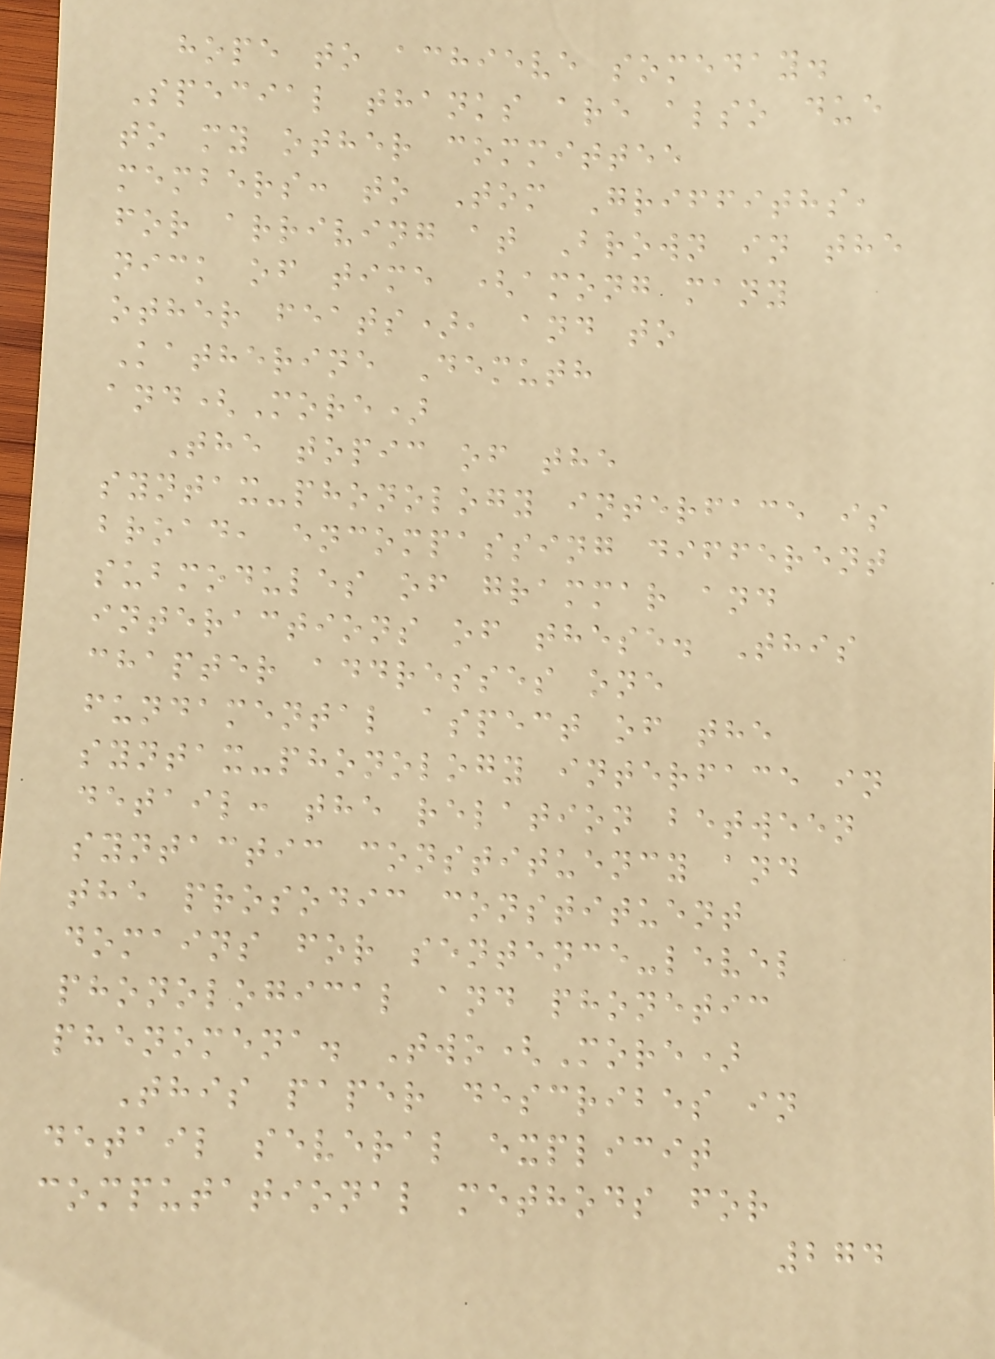hope to achieve someday.
Special thanks are also due
to my other committee
members: to Tom Griffiths,
for arriving at Brown in the
nick of time (among many
other feats), and to
Katherine Demuth
and(More)
The topic of the
syntax-phonology interface is
broad, encompassing different
submodules of grammar and
interactions of these. This
chapter addresses one
fundamental aspect of the
syntax-phonology interface in
detail: the relation between
syntactic constituency and
the prosodic constituent
domains for sentence-level
phonological and phonetic
phenomena. Two(More)
This paper describes in
detail several explicit
computational methods for
274
